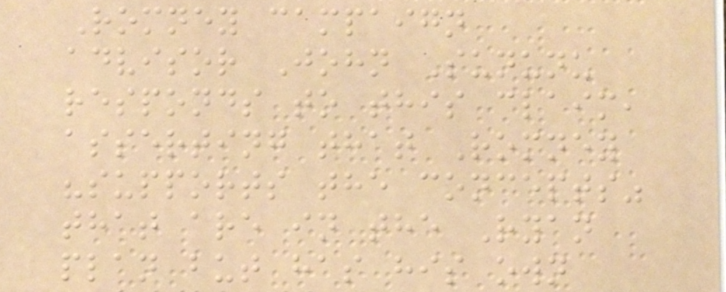Romney campaign
advisor John Sununu
responds to this claim,
asserting that Romney
"supports the concepts"
that are in the Ryan
plan but has his own
